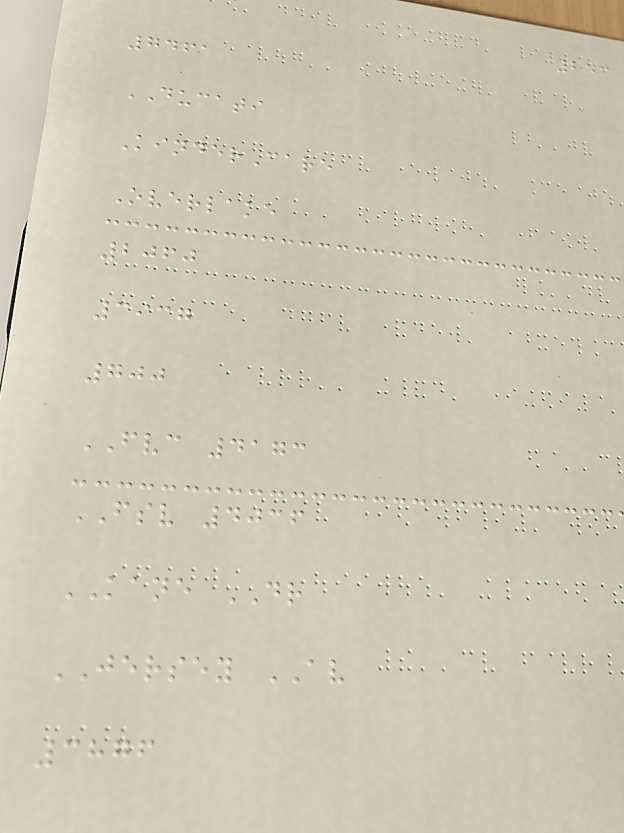253
7461
DUCATI
KinderCare
Overlake
2060
3937
700
FVC 4173
FSV 4036
KANE DR
JERSEY AV
3876
